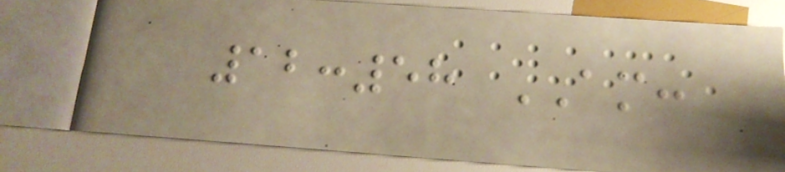12:58 AM:
